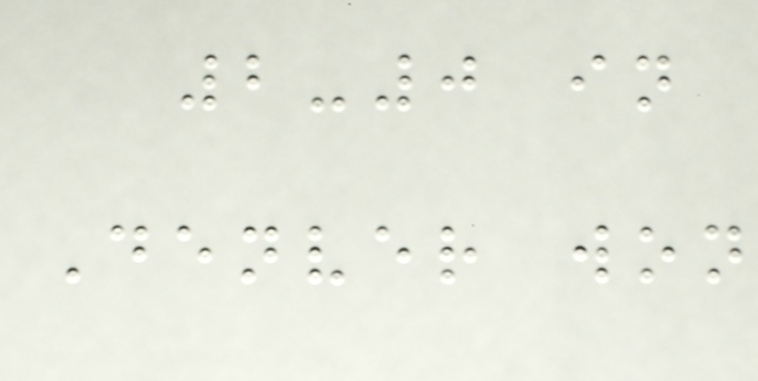2-0 in
Denver won
